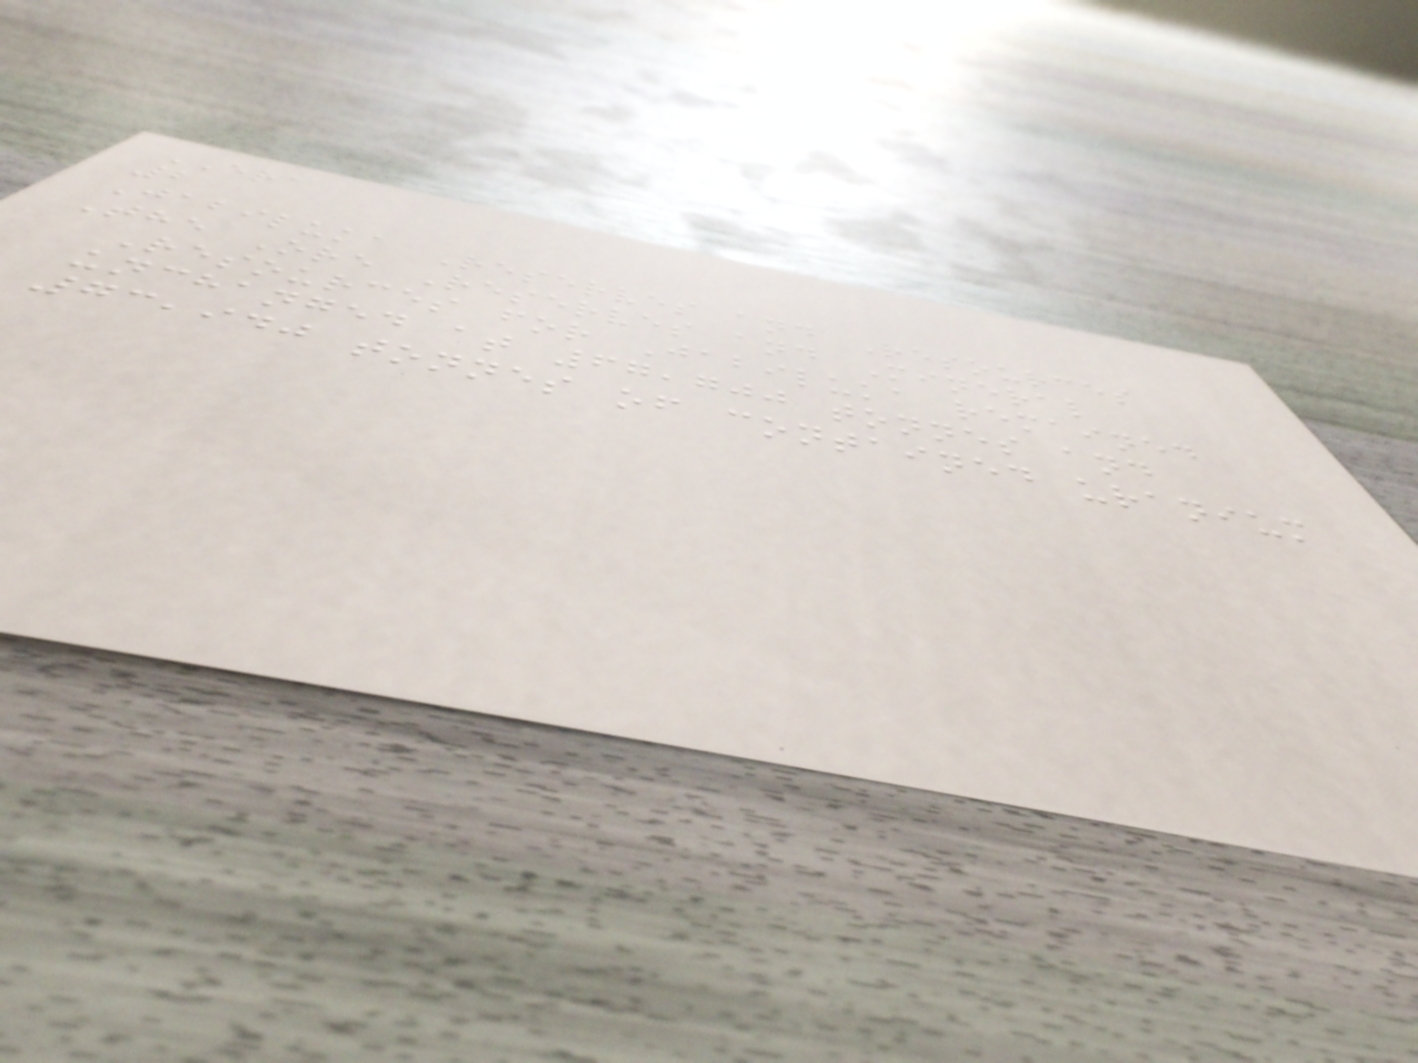ERA
2
Jabiluka Reserves and Resources
The Ore Reserves and Mineral
Resources for Jabiluka remained
unchanged at 67,700 tonnes and
73,940 tonnes of contained uranium
